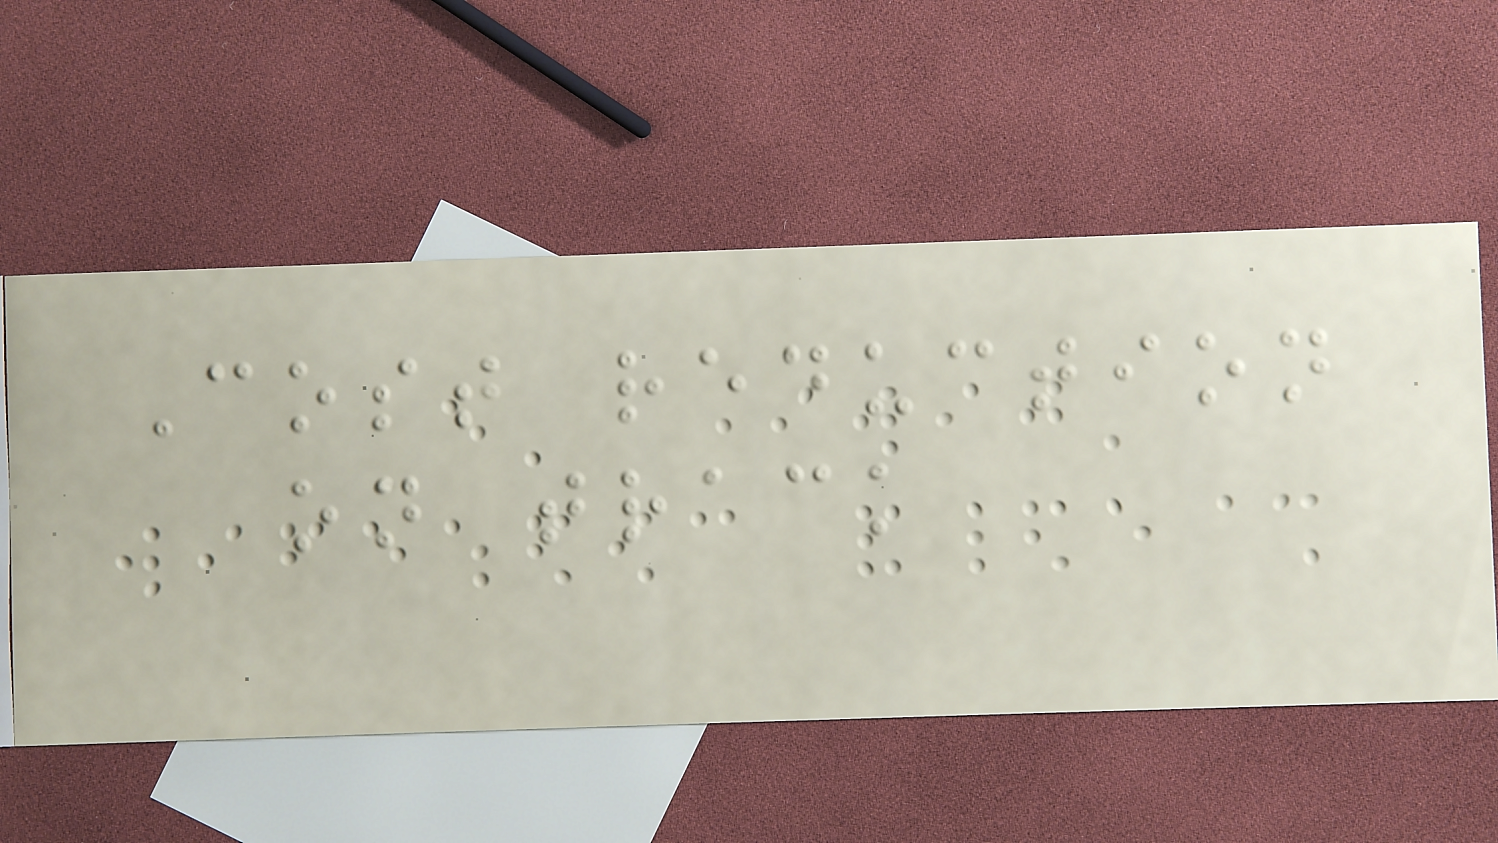Cost reduction
on track
